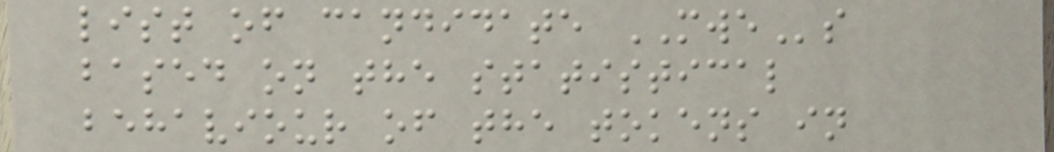list of candidate MWEs
based on the statistical
behaviour of the tokens in
